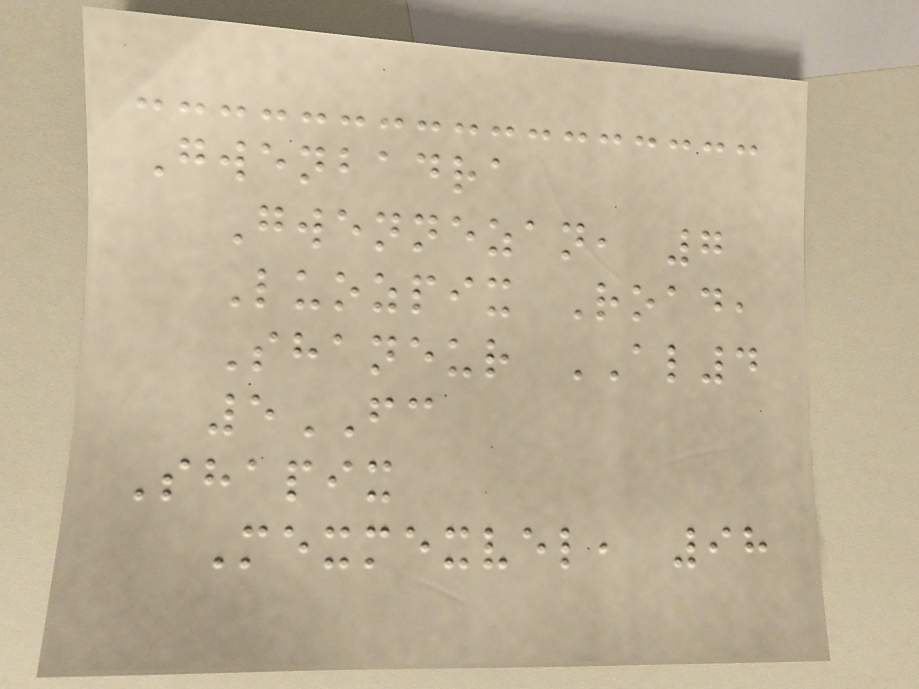Gwenbadra
Gwennezan, 7
Luozpix Road,
Shaneur AL4
5FC
Shapix
Mexmexvel, 98
